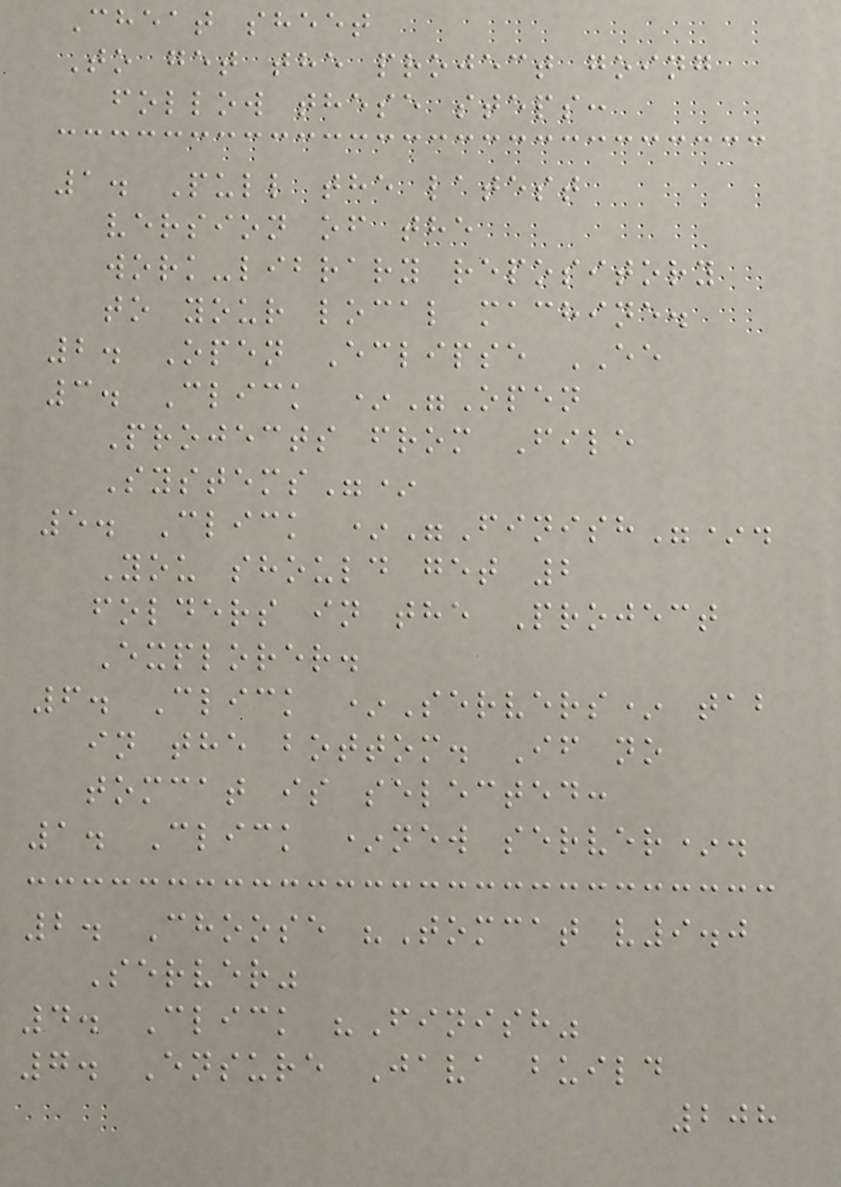Cheat sheet
To get the project going
follow these steps:
1. Pull the latest
version of the
work-library repository
to your local machine.
2. Open Eclipse EE
3. Click *"Open
Projects from File
Systems"*
5. Click *"Finish"*.
You should get 2
folders in the Project
Explorer.
6. Click *Servers* tab
in the bottom. If no
tomcat is selected:
1. Click *new server*.
2. Choose "Tomcat v9.0
Server"
4. Click "Finish"
7. Ensure Java build
208
